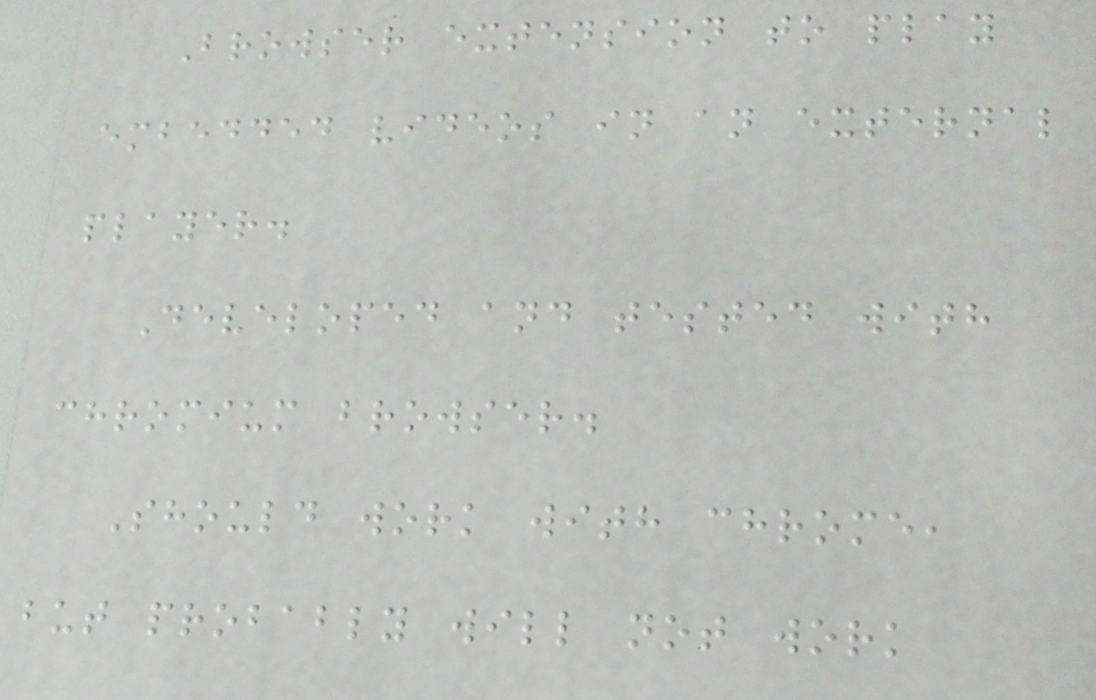Browser extension to play
embedded videos in an external
player.
Developed and tested with
chromium browser.
Should work with chrome,
but probably will not work
